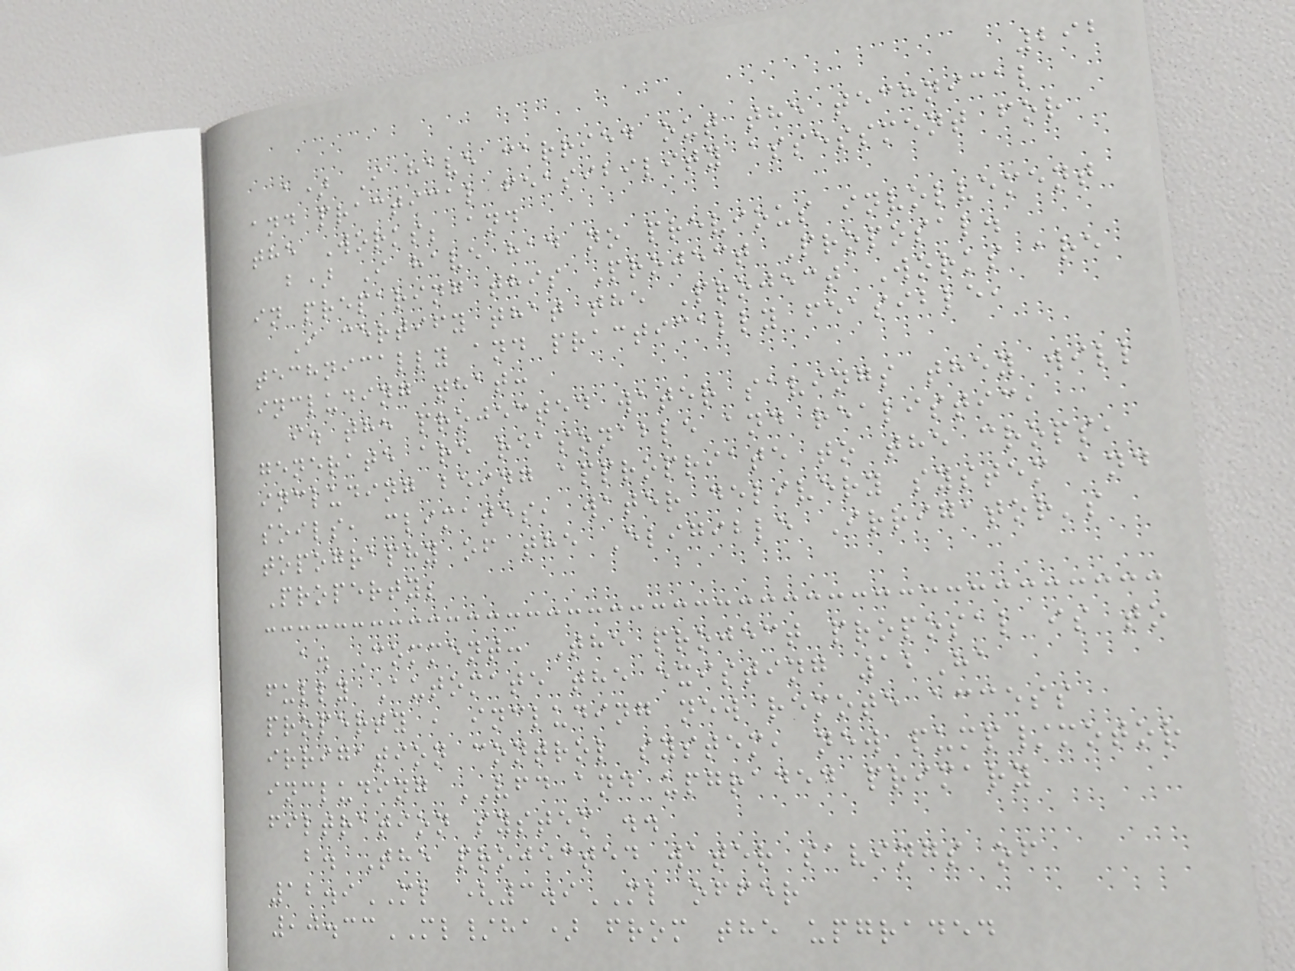292
a) I have carried out the technical
and practical feasibility assessment for
the Works; and
b) I have had no previous involvement
in preparing this Project Proposal.
I certify that the Project Works are
technically and practically feasible,
including that:
i. the projected water savings they will
generate are reasonable and realistic,
including being appropriate to the crops,
soils, climates, water delivery system and
topography of the Eligible Irrigator's
Property;
a. Comment: The project proposal is to
fully Automate the existing 12Ha
property , including new remote access
irrigation control system, new pump/motor
including VFD and upgraded primary
filtration system ..
b. The projected water savings of
12.9ML (3.9ML offer
,0.33ML/ha) from the upgraded
